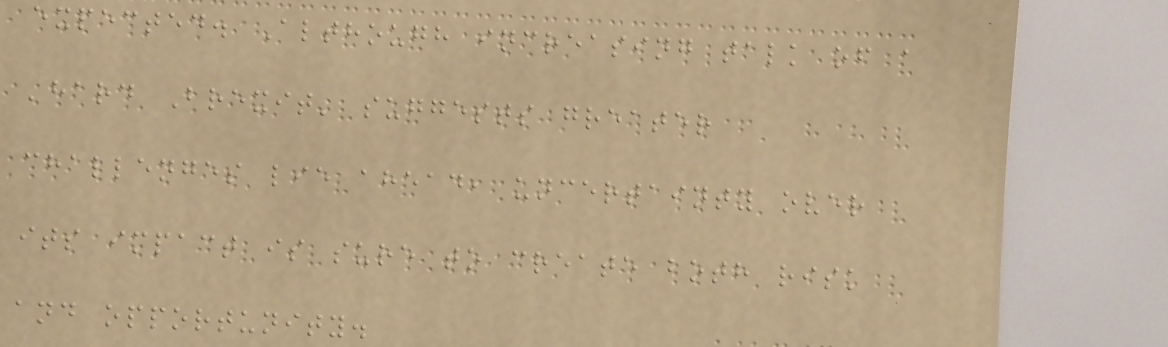expected. Although increasing talk of a
'hard Brexit' suggests greater
challenges lie ahead, uncertainty over
its impact is sure to create both risk
and opportunity.
